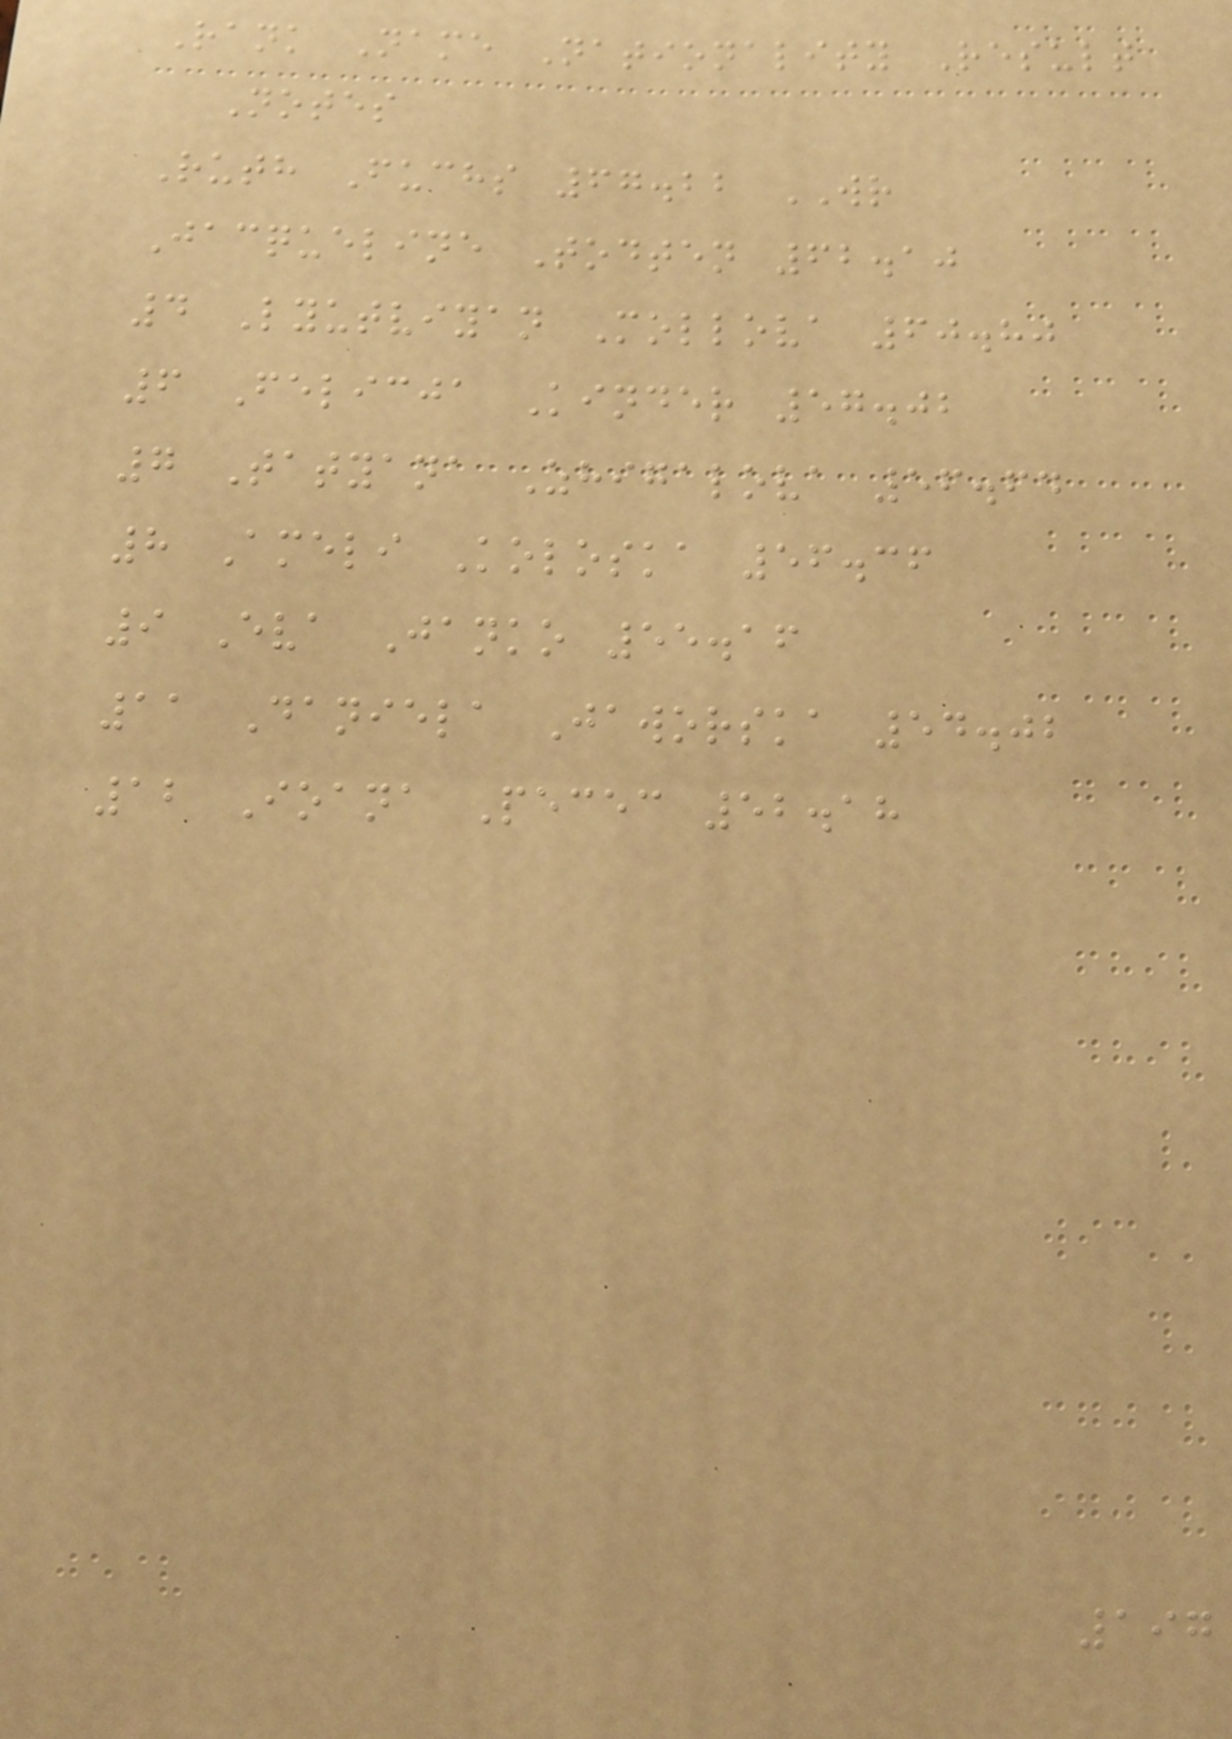Rank Name Nationality Result
Notes
Ruth Fuchs 67.22 WR
Jacqueline Todten 62.10
4 Lyutviyan Mollova 60.80
6 Felicja Kinder 57.02
7 Tatyana Zhigalova 56.64
8 Ameli Koloska 56.36
9 Eva Janko 55.16
11 Daniela Jaworska 54.02
12 Ioana Pecec 52.18
197
